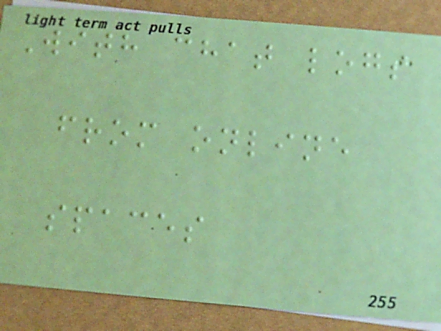With chat logs
from online
spaces
